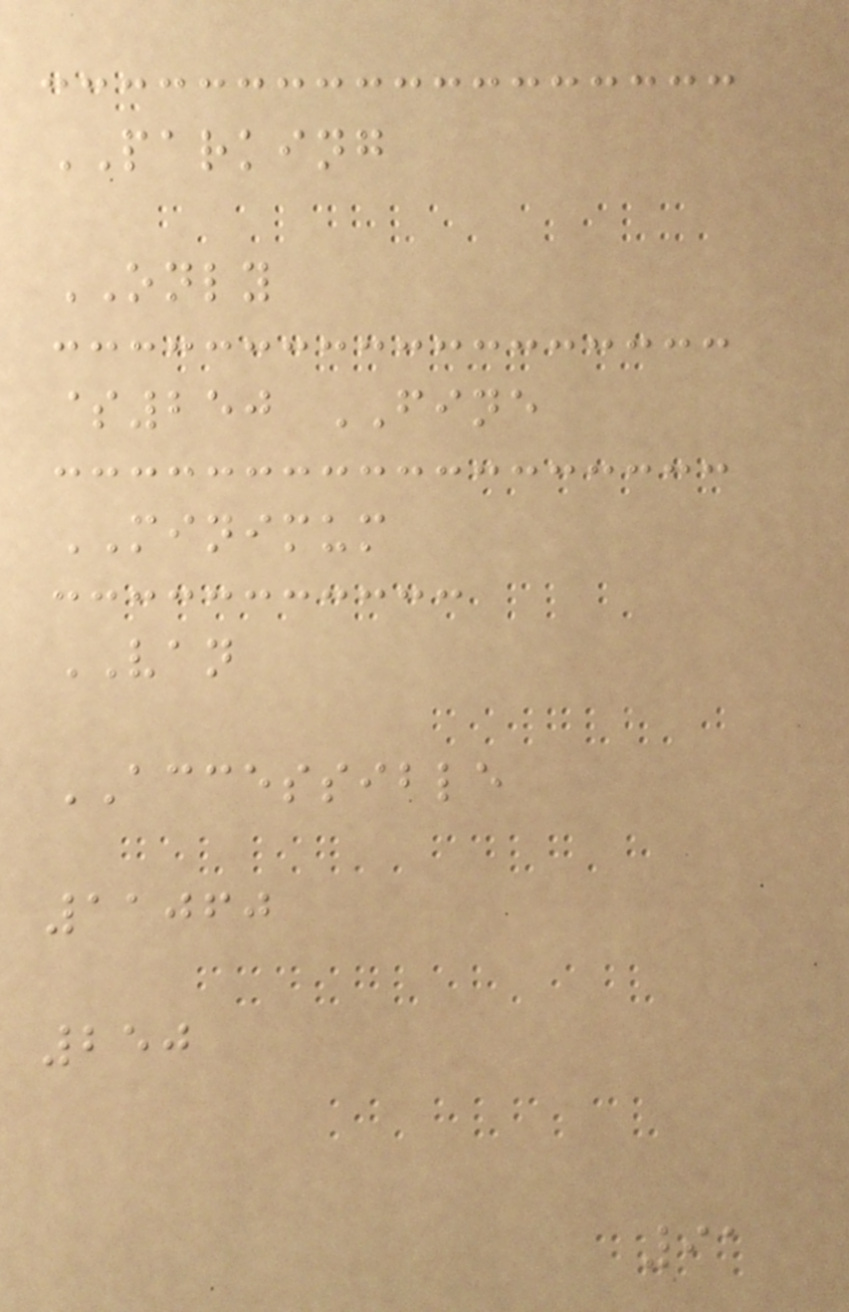PARKING
ONLY
$250 FINE
MINIMUM
VAN
ACCESSIBLE
11060
250
91
